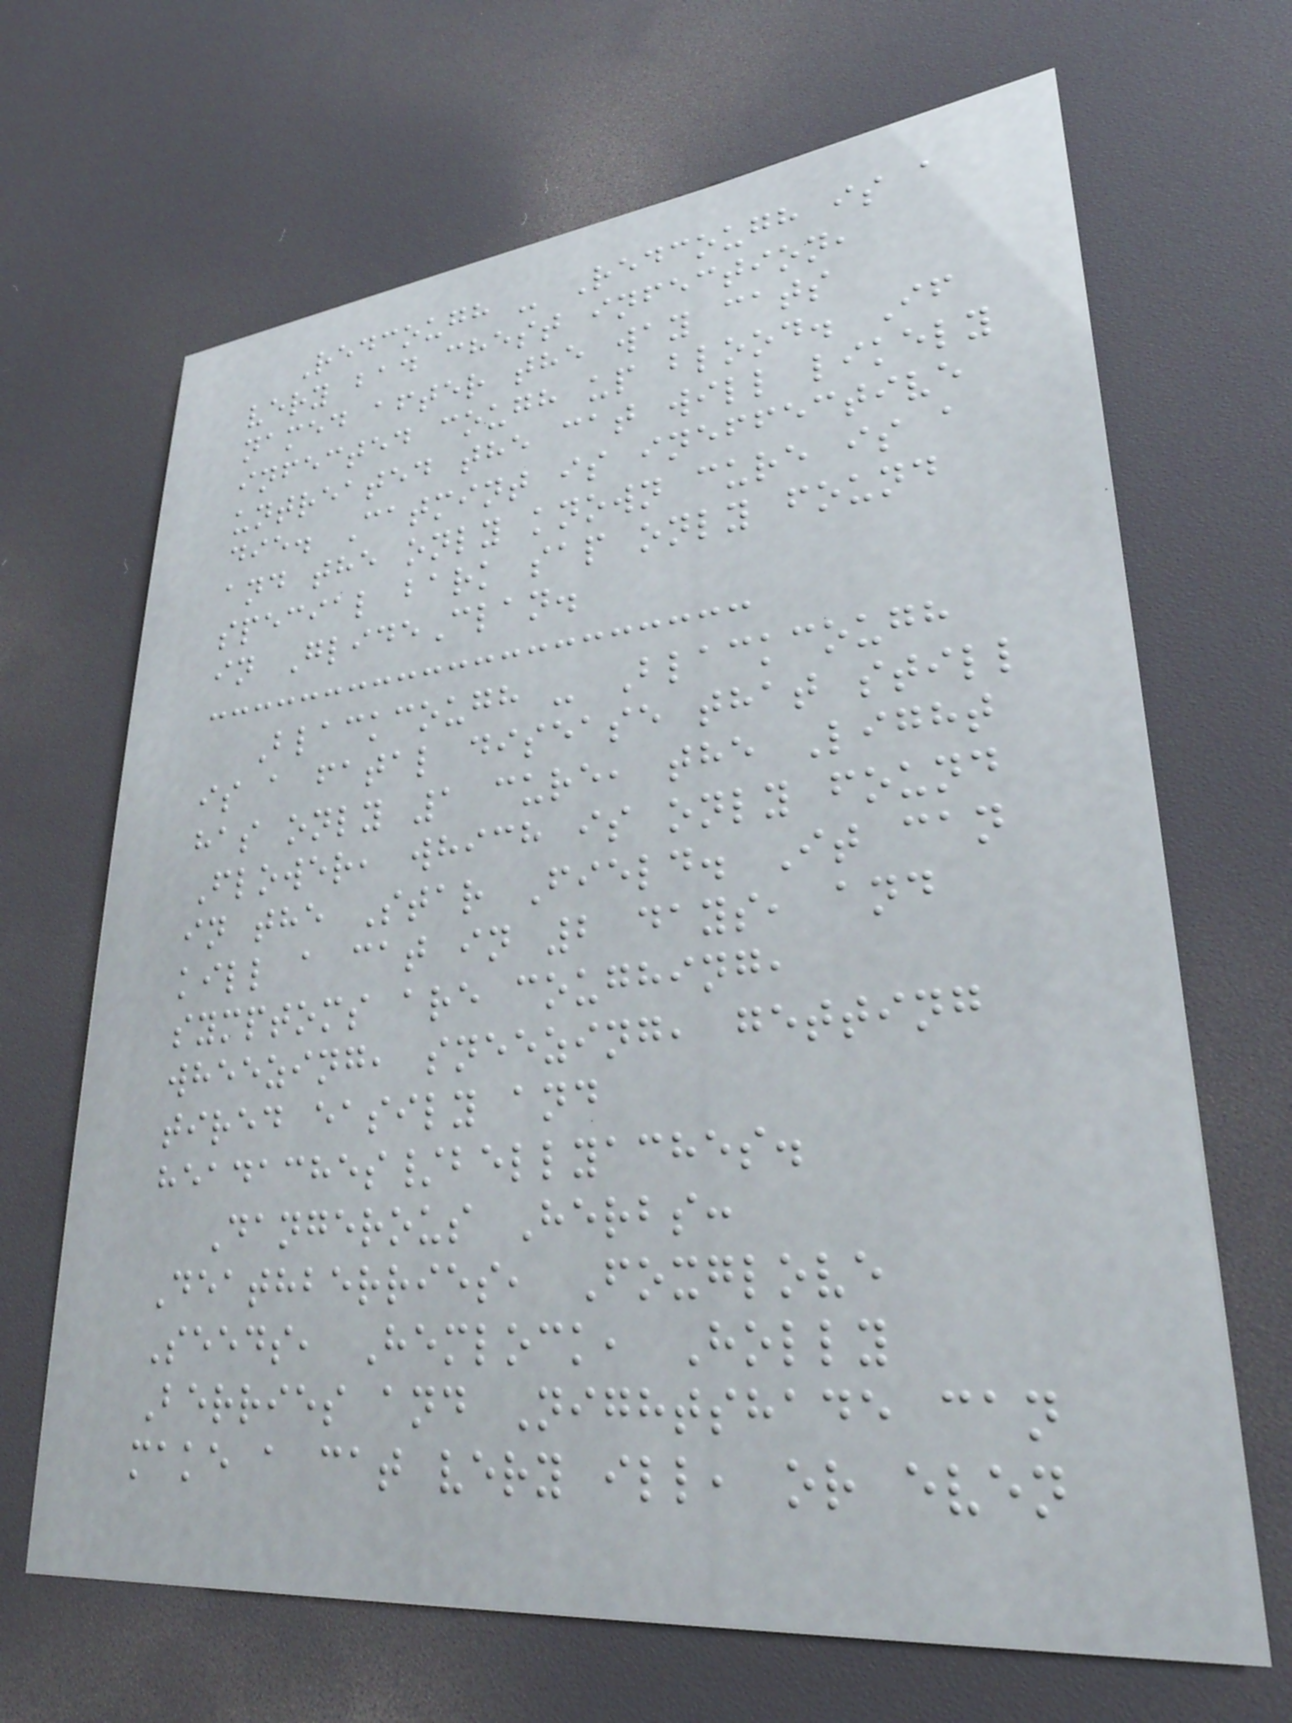Redcough - Redcough is a
very bad chest infection,
named after the way cats
infected cough up blood. If
untreated the cat will likely
die. Catmint is ineffective
and the only known cure is a
special bark sap only found
in GlideClan.
Blackcough - Blackcough
is a fatal disease that still
has only 1 cure, the Light
Flower, which is only found
in the Star Field. It can
kill a cat in 2 days, and
symptoms are coughing,
wheezing, sneezing, getting
tired easily and
headaches/bellyaches.
Dangerous Herbs:
Deathberries, Foxglove
Seeds, Hemlock, Holly
Berries and Nightshade can
make a cat very ill, or even
